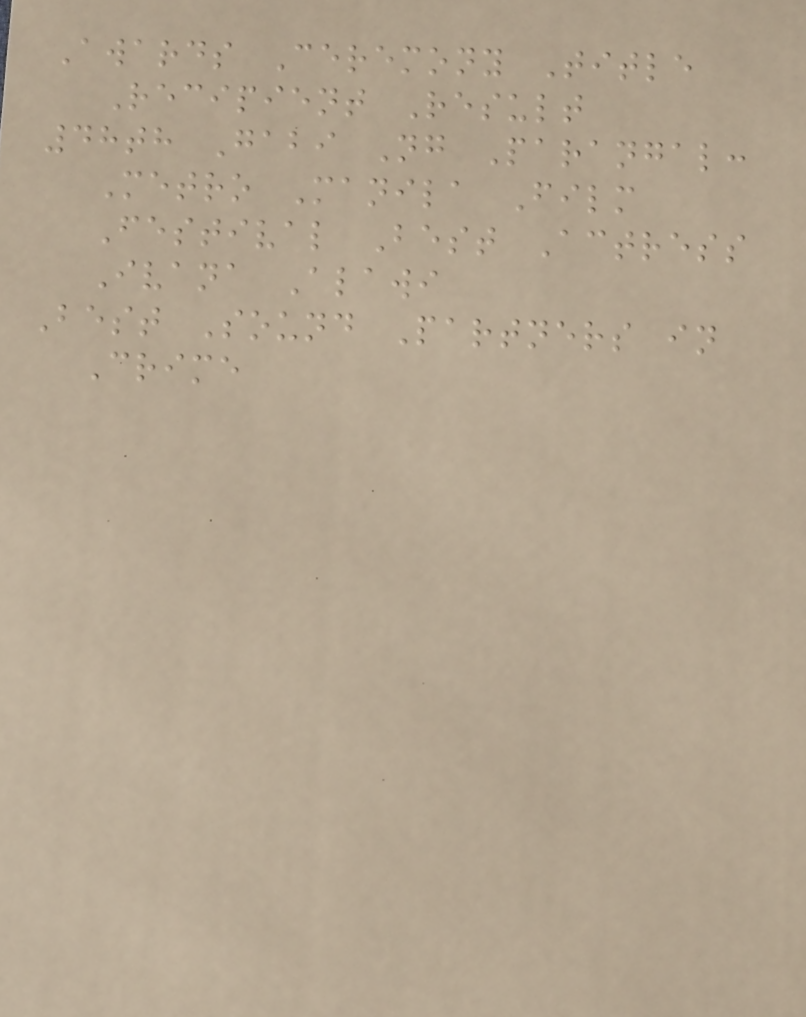Awards Ceremony Title
Recipient Result
48th Gabi Ng Parangal:
Metro Manila Film
Festival Best Actress
Ivana Alawi
Best Sound Partners in
Crime
